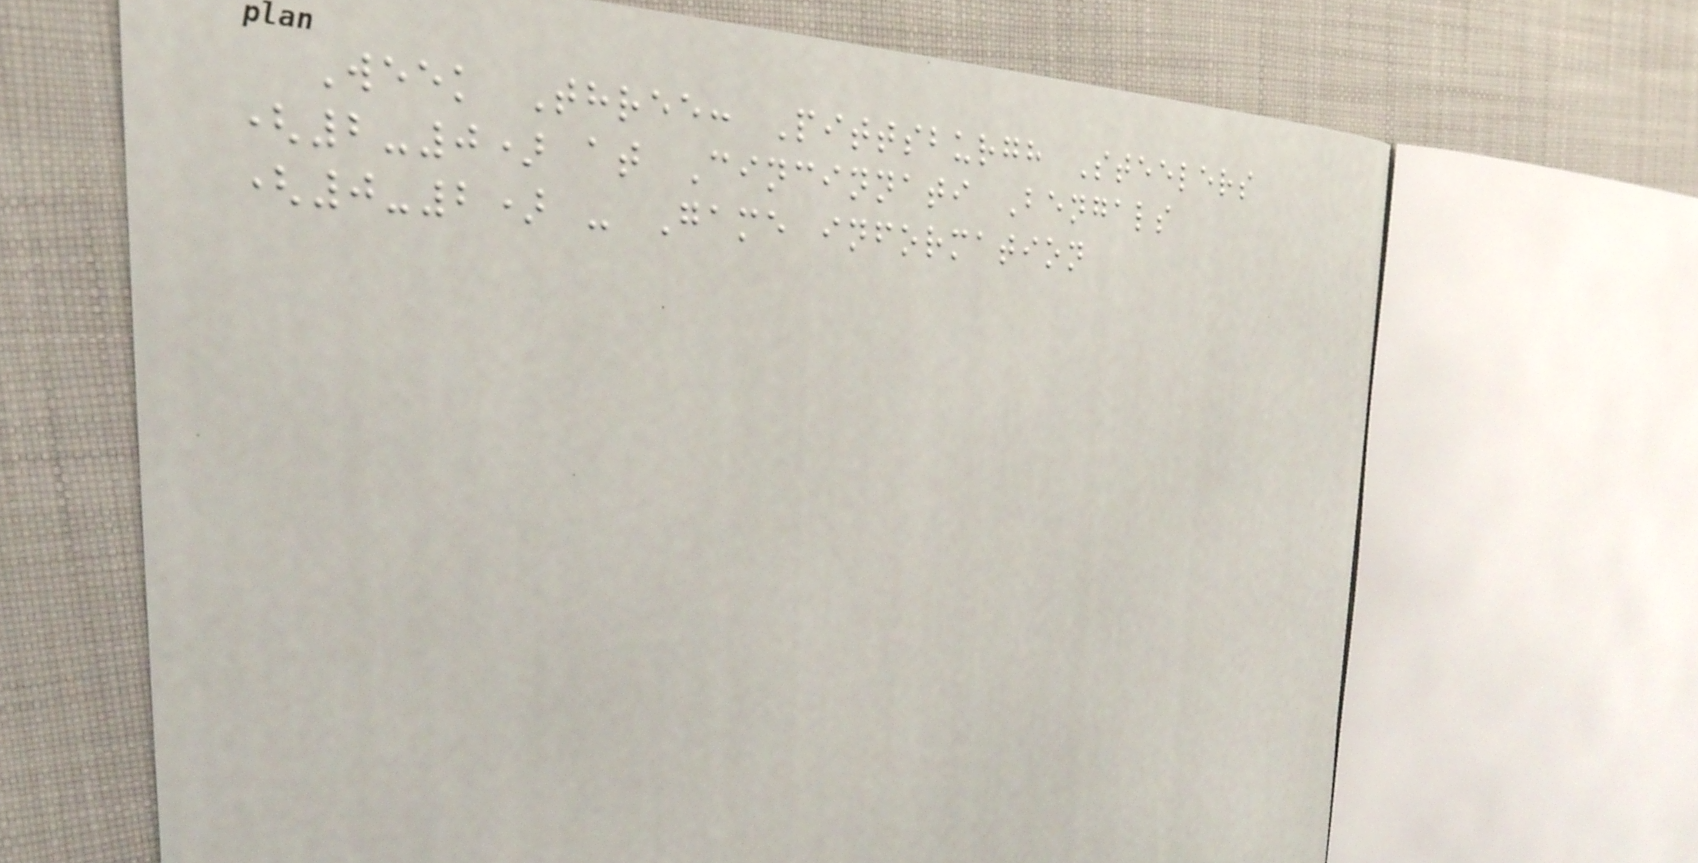Week Three: Pittsburgh Steelers
(2-0) at Cincinnati Bengals
(0-2) - Game information
